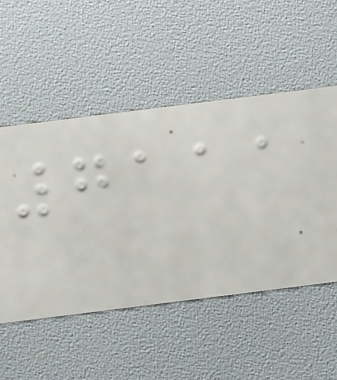7111
